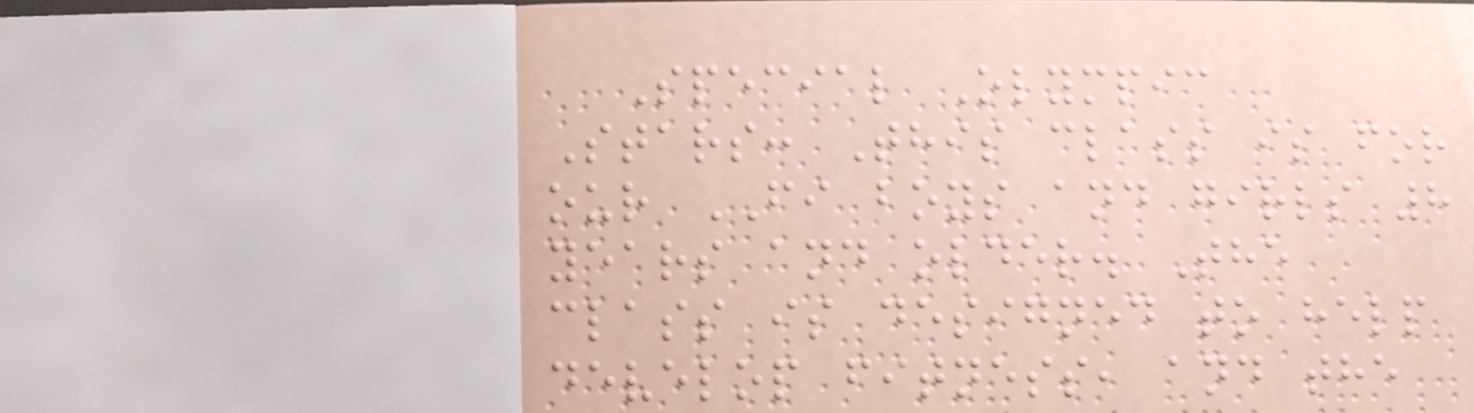Special Olympic
Stars: This class is for
our FI boys and girls 8
years and older. The
class is designed to help
develop fitness, and the
